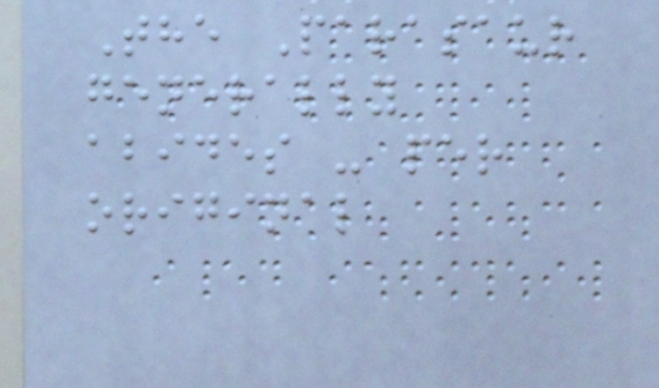The Parasaur
generally
abides - per
original
